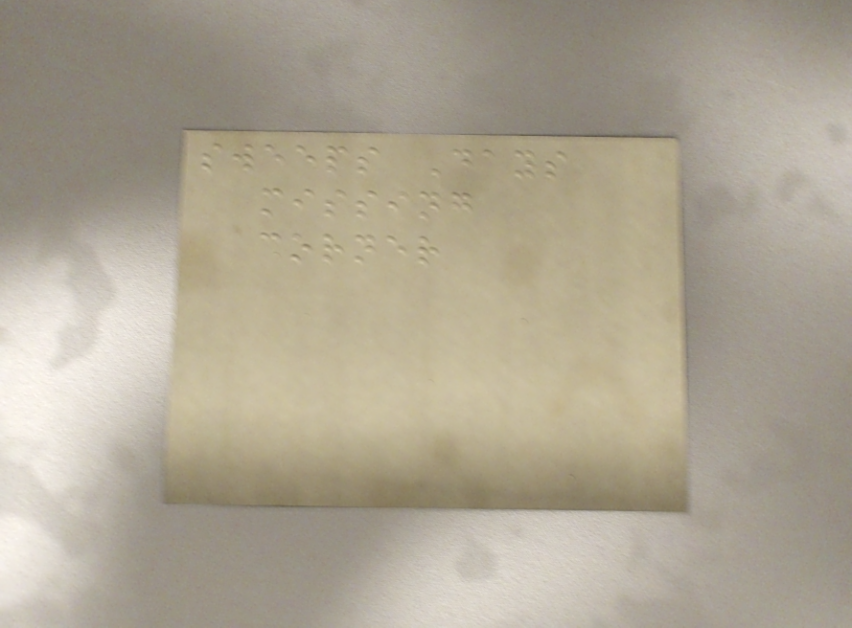sweeps Days
missing
corner
